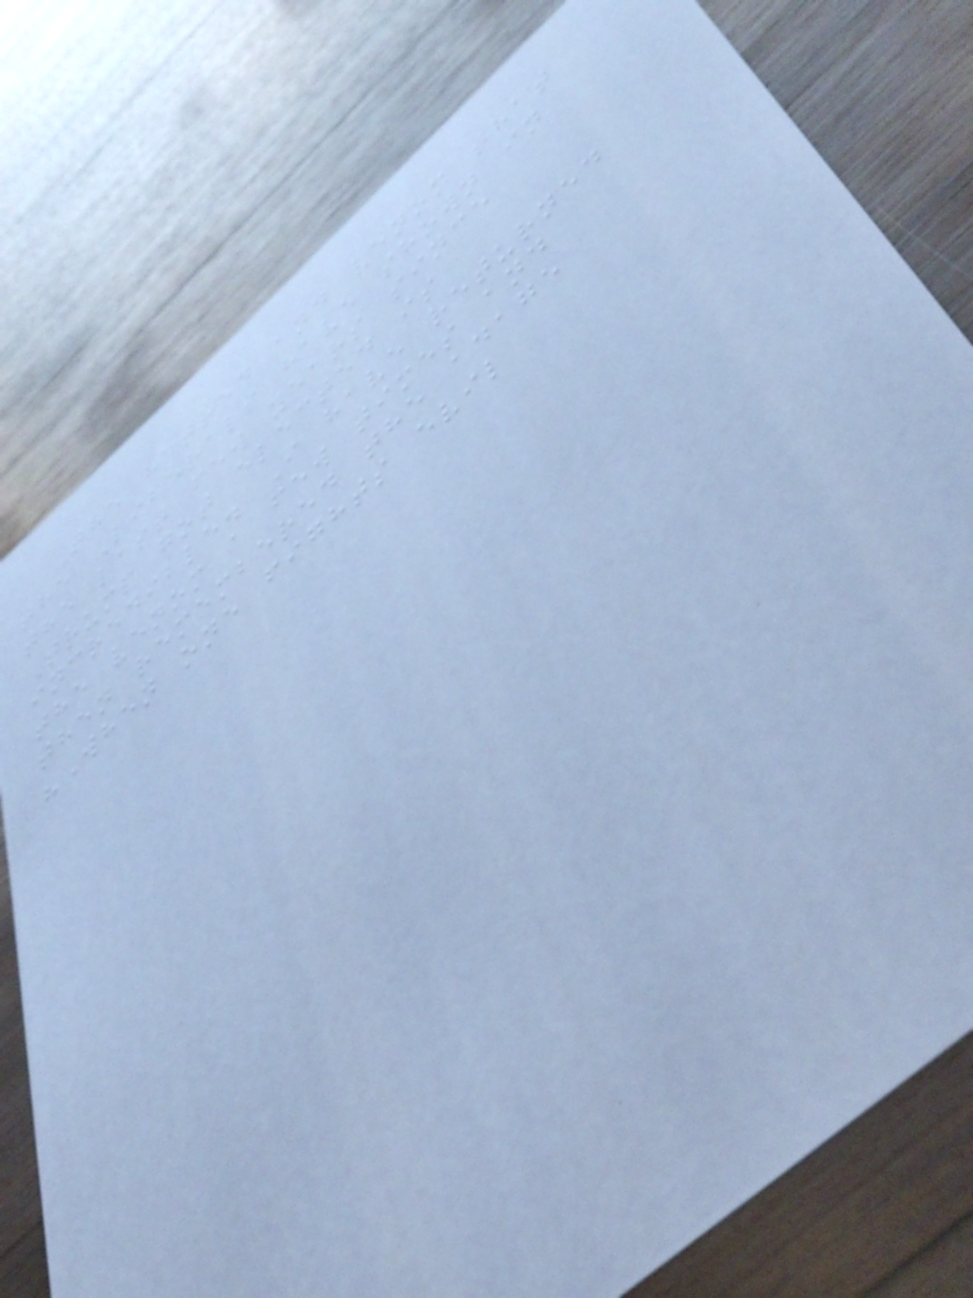The hatred and venom that
the Liberals have shown in
the last few years since
Trump got elected is
incredible. I have returned
the venom a few times and
then remembered the adage
"When one fights evil
